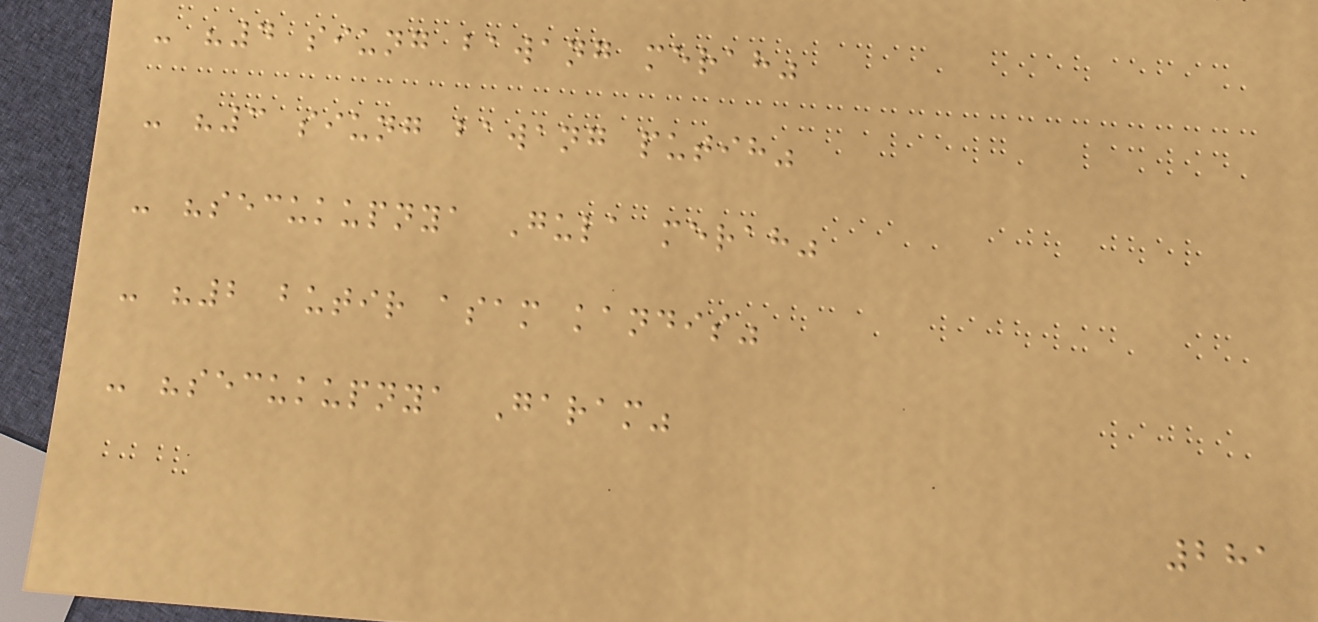- "4 siung bawang merah"
- "3 siung bawang putih"
- "secukupnya Gula merah"
- "2 butir asam kandis"
- "secukupnya Garam"
281
